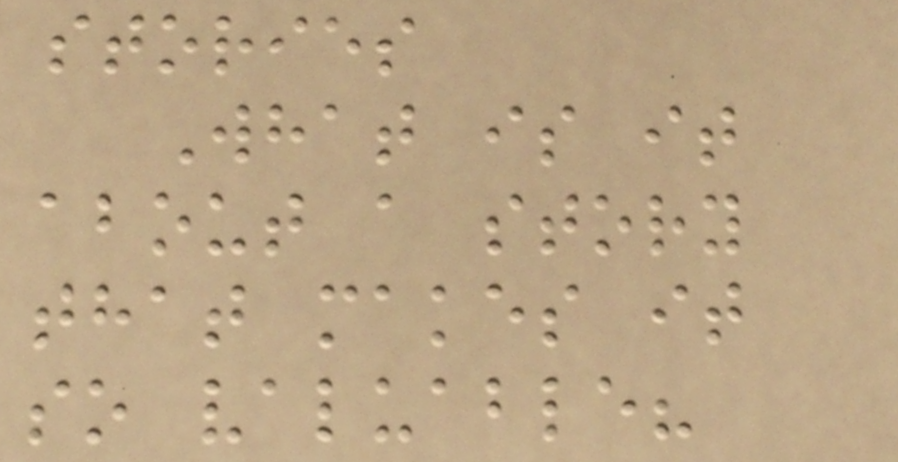stories
What is it
about a story
that makes it
so valuable?
